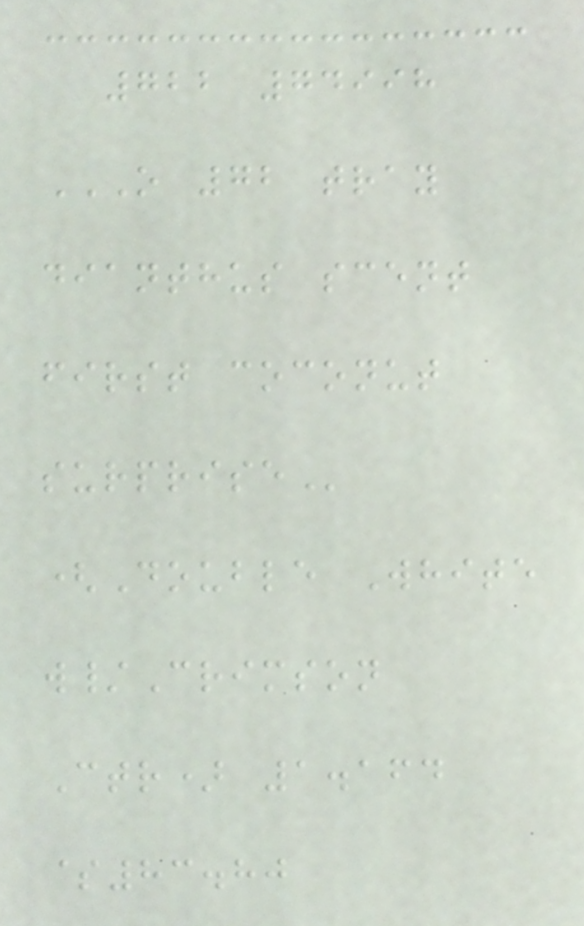722 74998
O 72 TRAY
DIANTHUS SCENT
FIRST COCONUT
SURPRISE
(Double White
w/Crimson
Ctr) 1.164
$83.80
